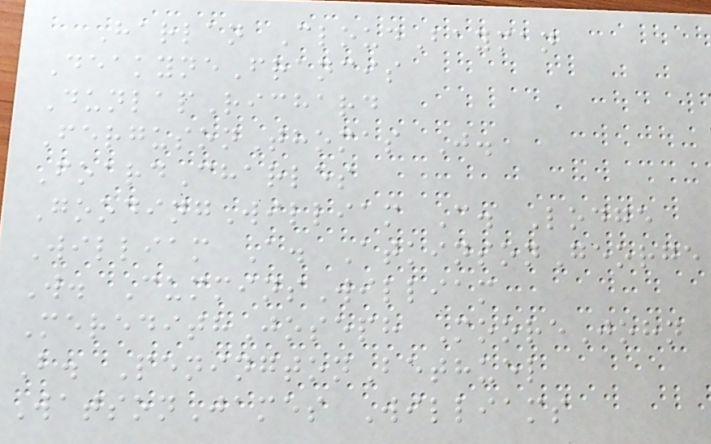Harlan CloudBayman
DeakyneFrancis
DunlapRichard
FergusonThomas J.
FoardCharles
GoodingWilliam C. Lodge
William A. AtkinsonGeorge
W. CumminsWilliam
MeredithJoseph MooreJohn
B. PeningtonBethuel
WatsonJames Williams
